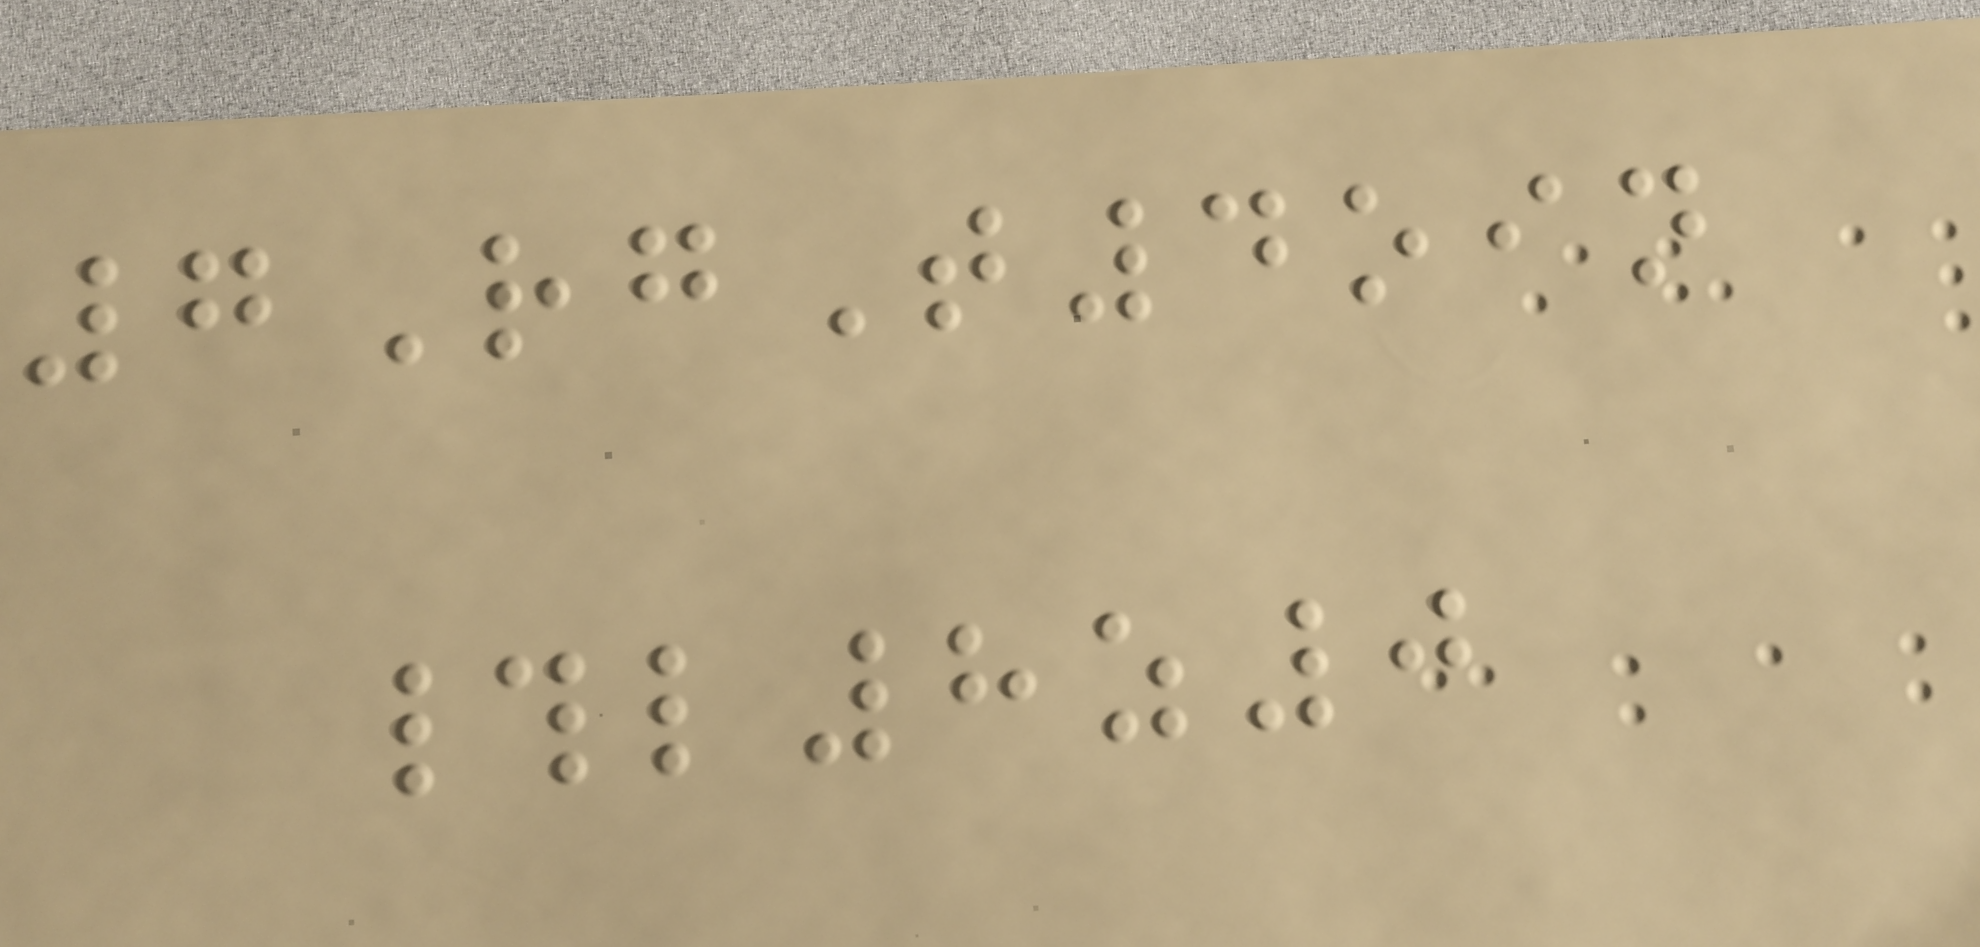7RgT4oin
#l8z0
